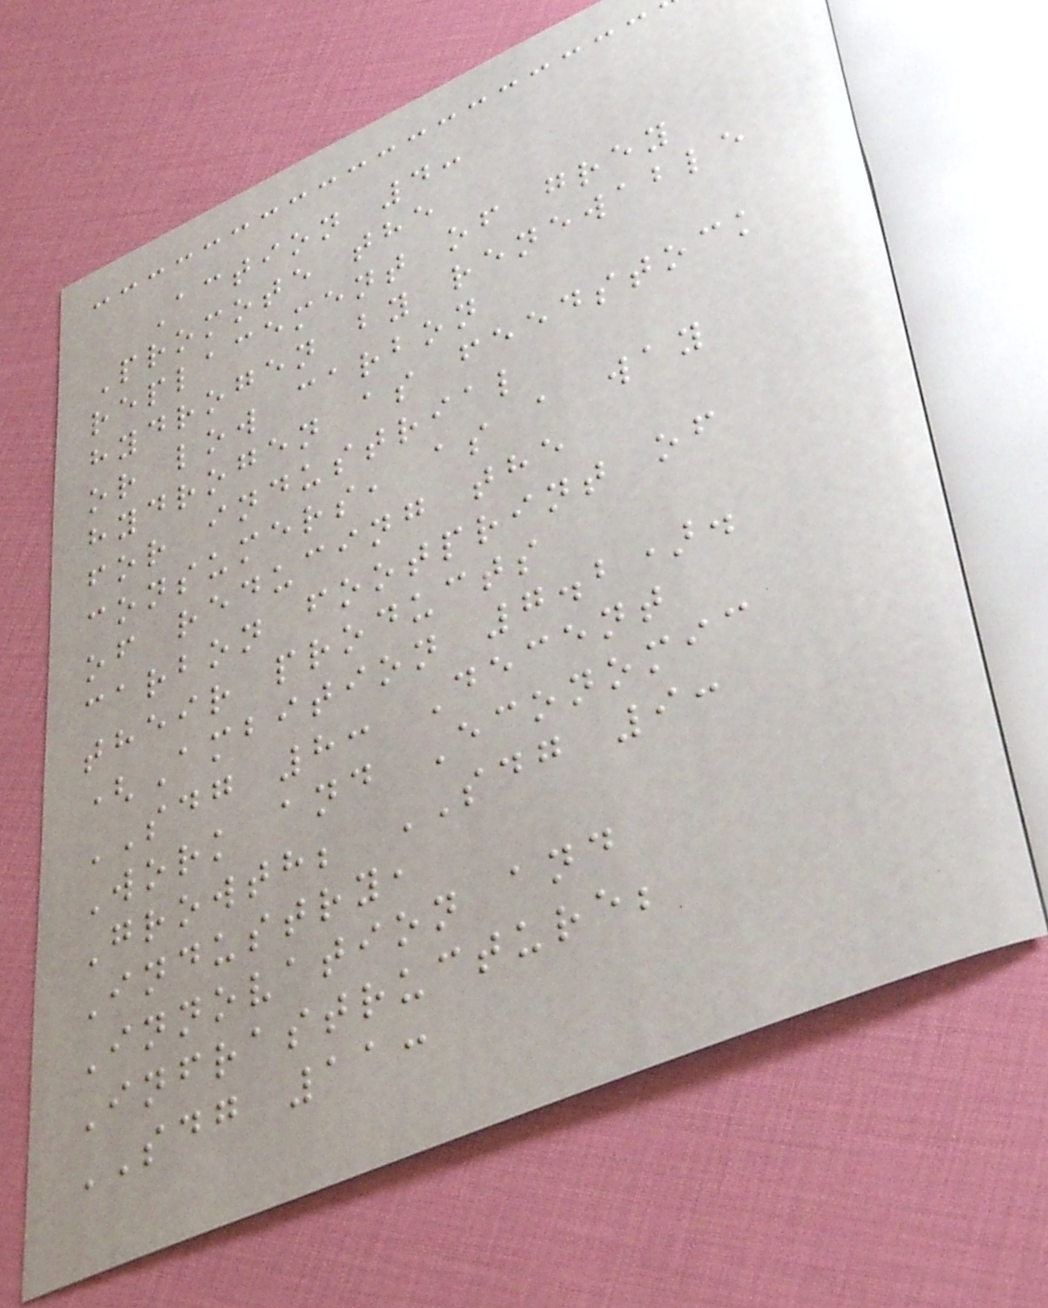Action 4:
Promote the
replacement of grey
hydrogen by renewable
or low carbon
hydrogen as feedstock
for industrial
consumers, as a way
of reducing the
carbon footprint of
their products
(Ambition 7.2).
SDG 8: Decent
Work and Economic
Growth; SDG 9:
Industry,
Innovation and
Infrastructure;
SDG 11:
